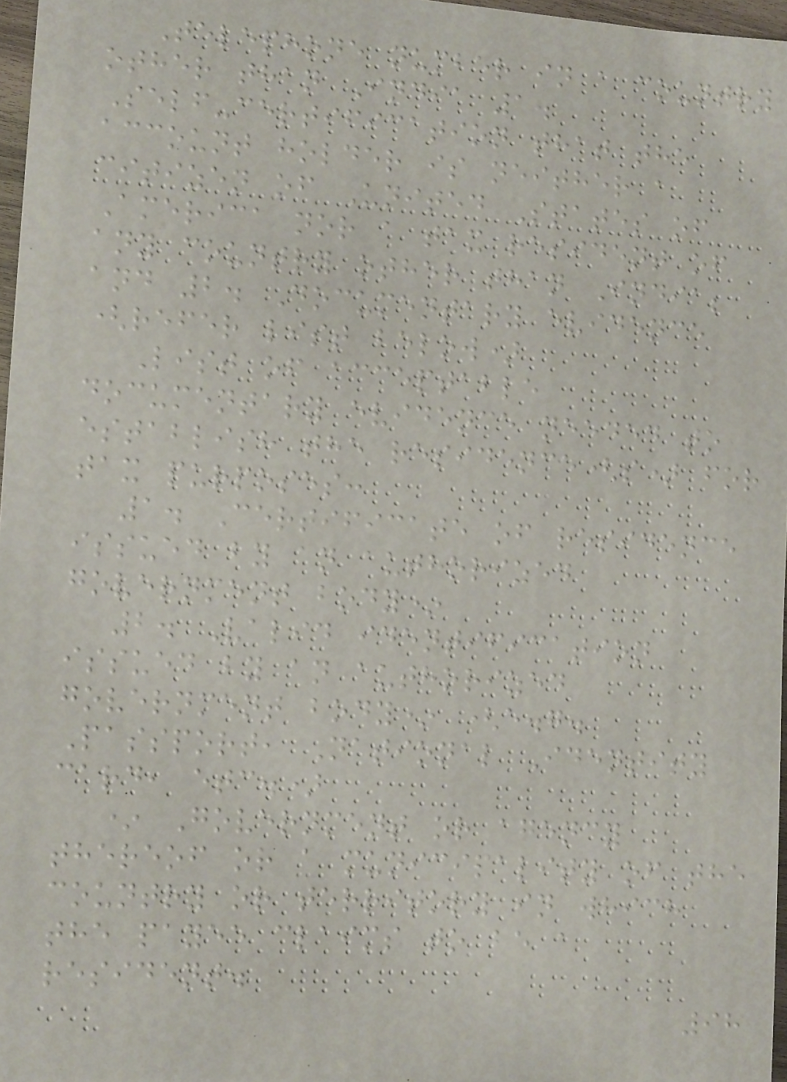Telephone number in a country
other than India 1.
Self-certification that the
account holder is neither a
citizen of United States of
America nor a tax resident of
any country other than India;
and 2. Documentary evidence
(refer list below)
List of acceptable
documentary evidence needed to
establish the residence(s) for
tax purposes:
1. Certificate of residence
issued by an authorized
government body*
2. Valid identification
issued by an authorized
government body* (e.g.
Passport, National Identity
card, etc.)
* Government or agency
thereof or a municipality of the
country or territory in which
the payee claims to be a
resident.
98
